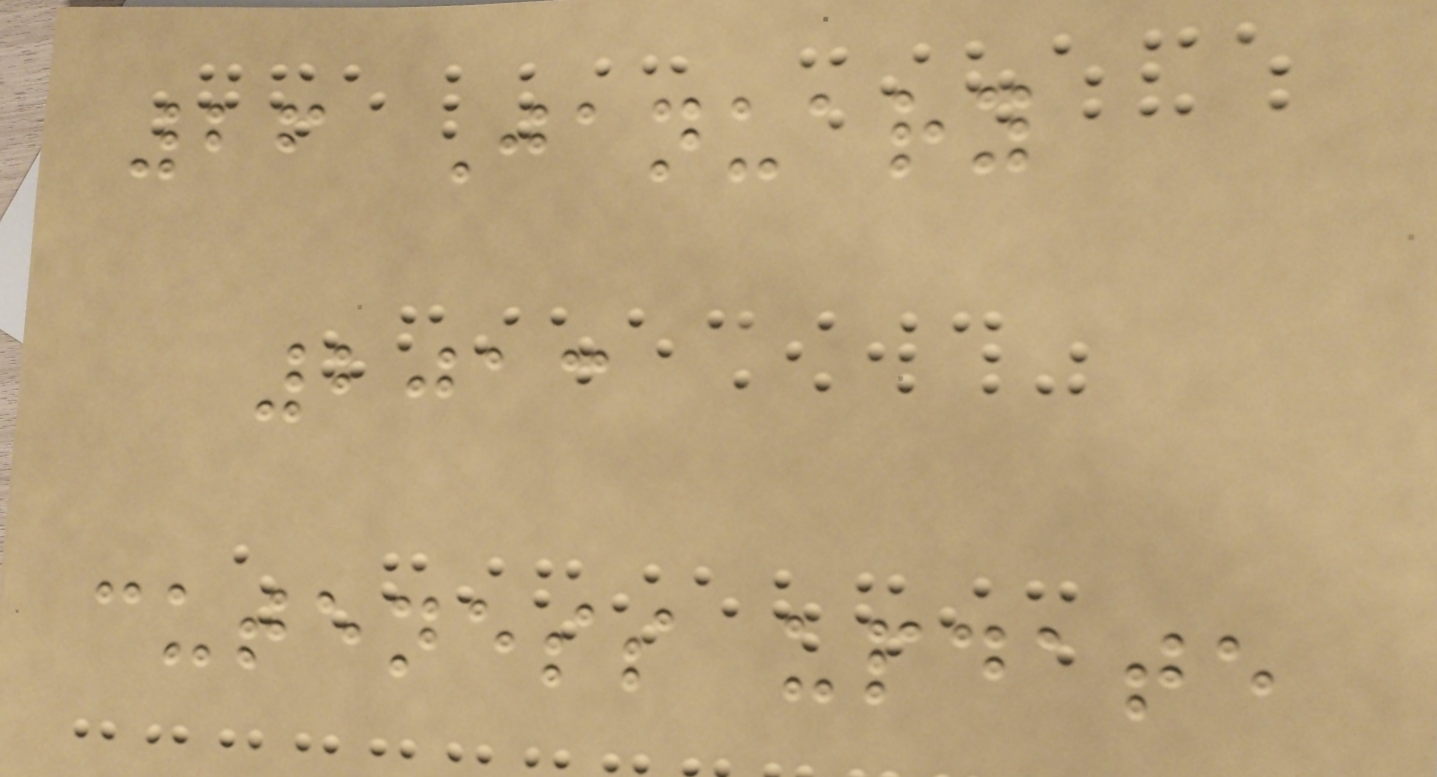26 January
2013
cuteness update
